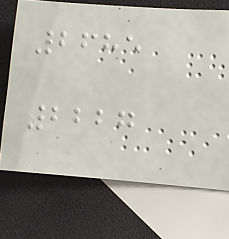2685
2227
